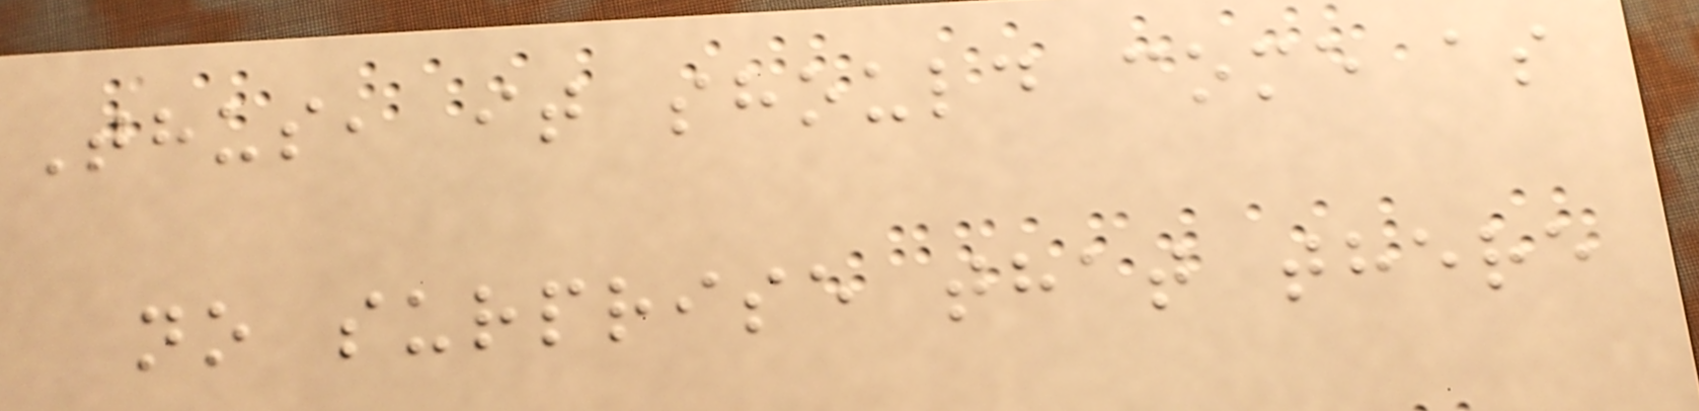Thus, it should come as
no surprise that there
